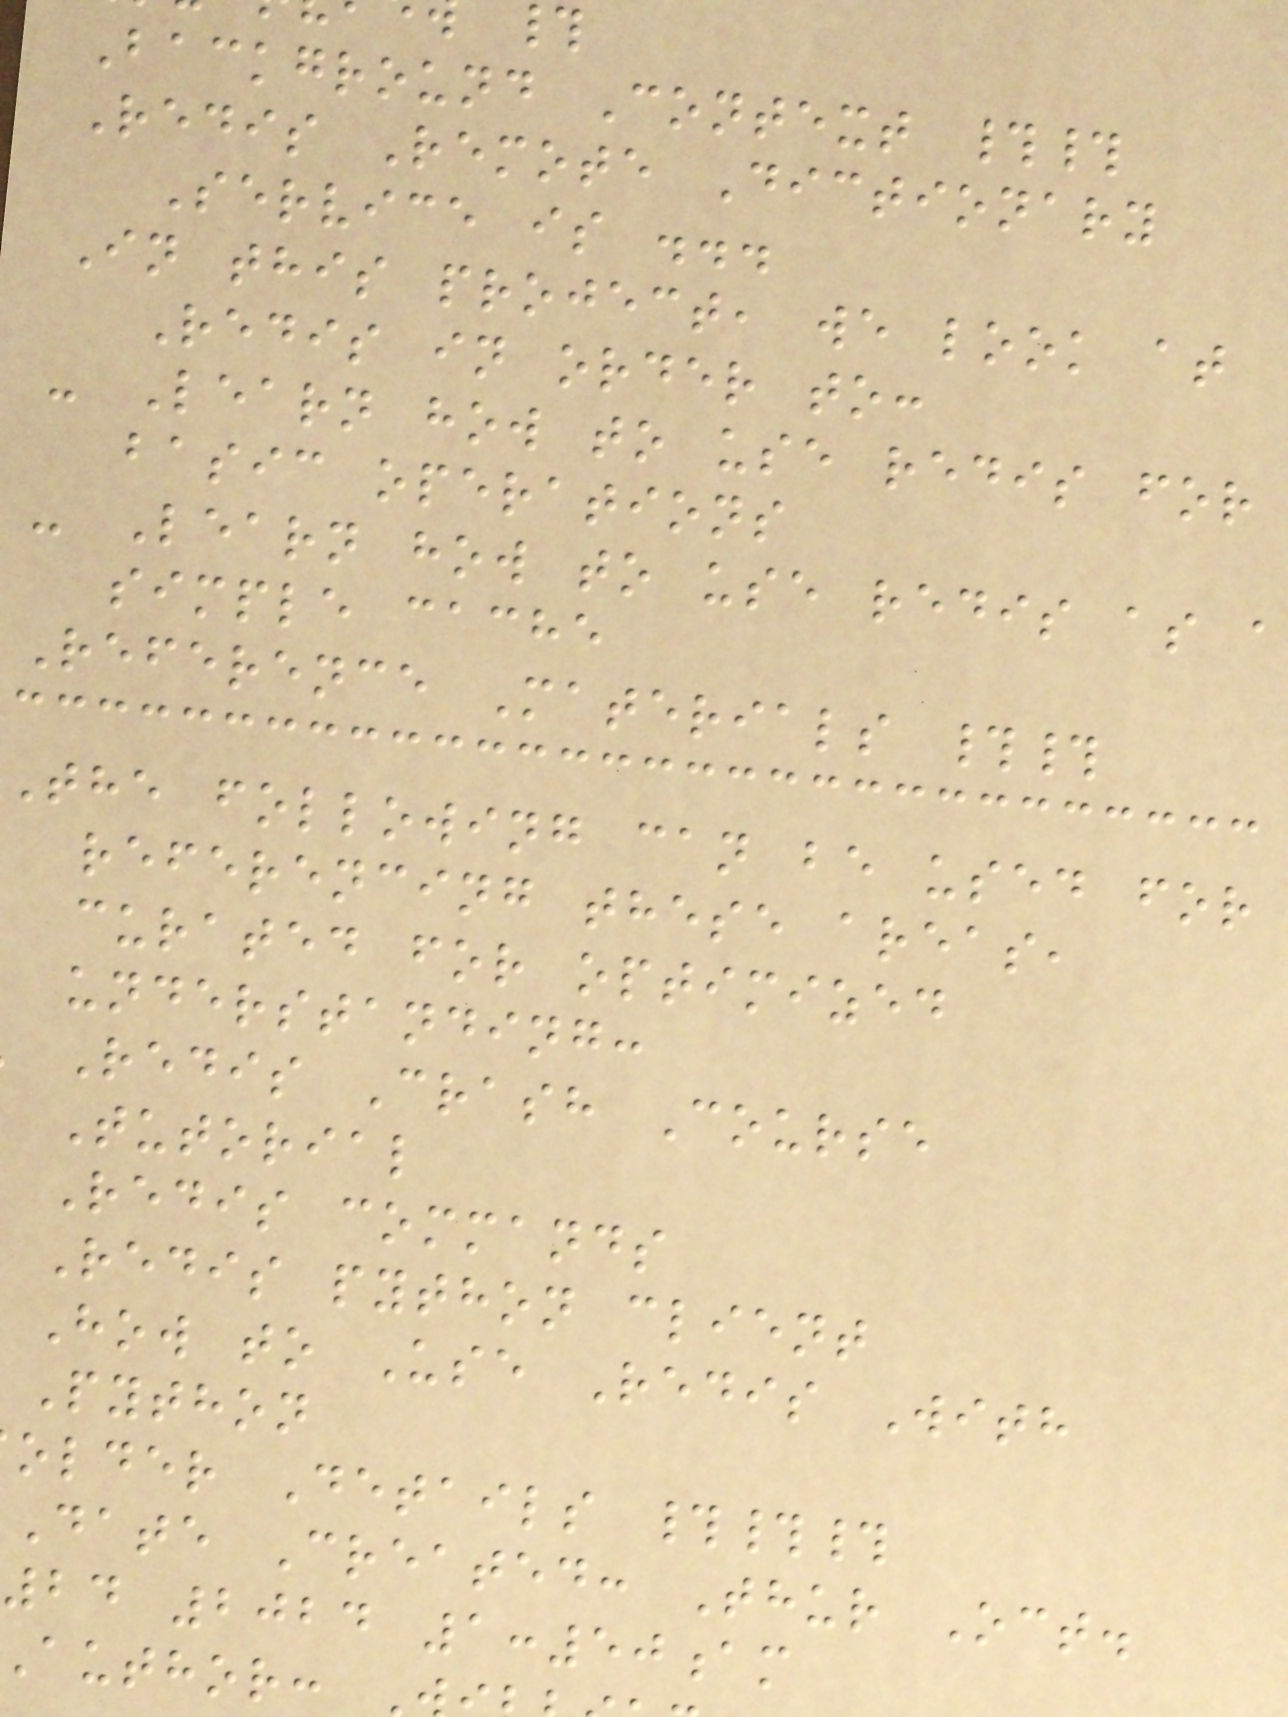Background Context ##
Redis Remote Dictionary
Service is ...
In this project, we look at
Redis in order to:
- Learn how to use redis for
basic operations
- Learn how to use redis as a
simple cache
Reference Materials ##
The following can be used for
referencing these areas,
curated for optimized
understanding:
Redis Crash Course
Tutorial
Redis commands
Redis python client
How to Use Redis With
Python
older Details ###
Date Created: Thur Oct.
24 2024 1:50am
author:
